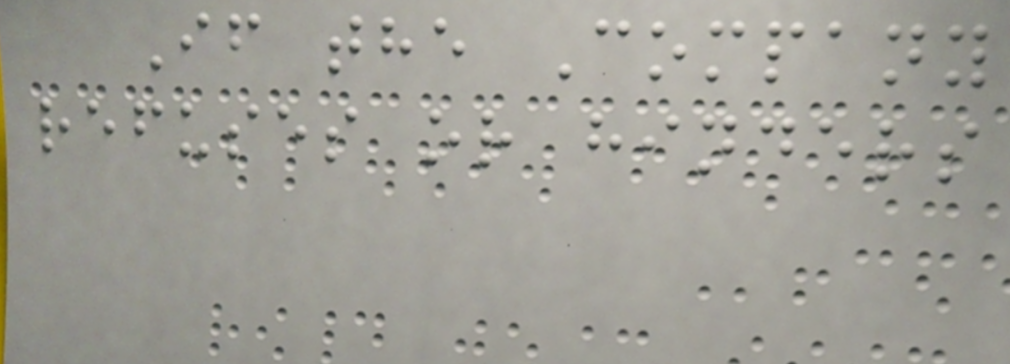If the Company
refuses or hinders
